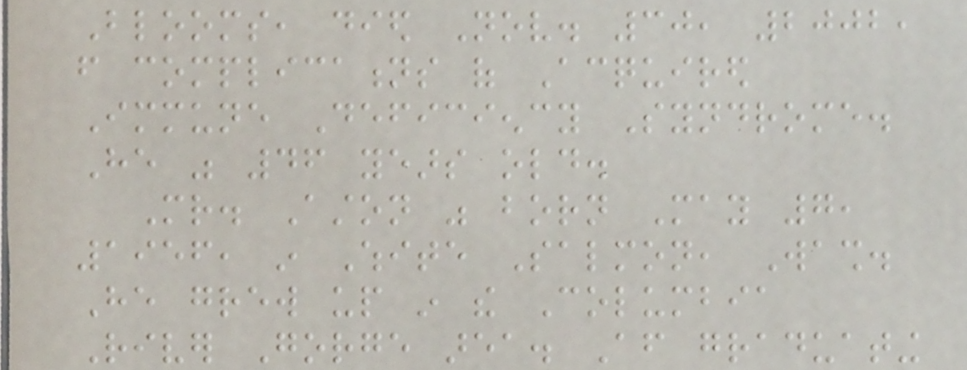Blooms, died Nov. 30, 2002,
from complications of Acquired
Immune Deficiency Syndrome.
He was 46 years old.
Mr. Aston was born May 7,
1956, in White Salmon, Wash.
He grew up in the Columbia
River Gorge area. After graduating
